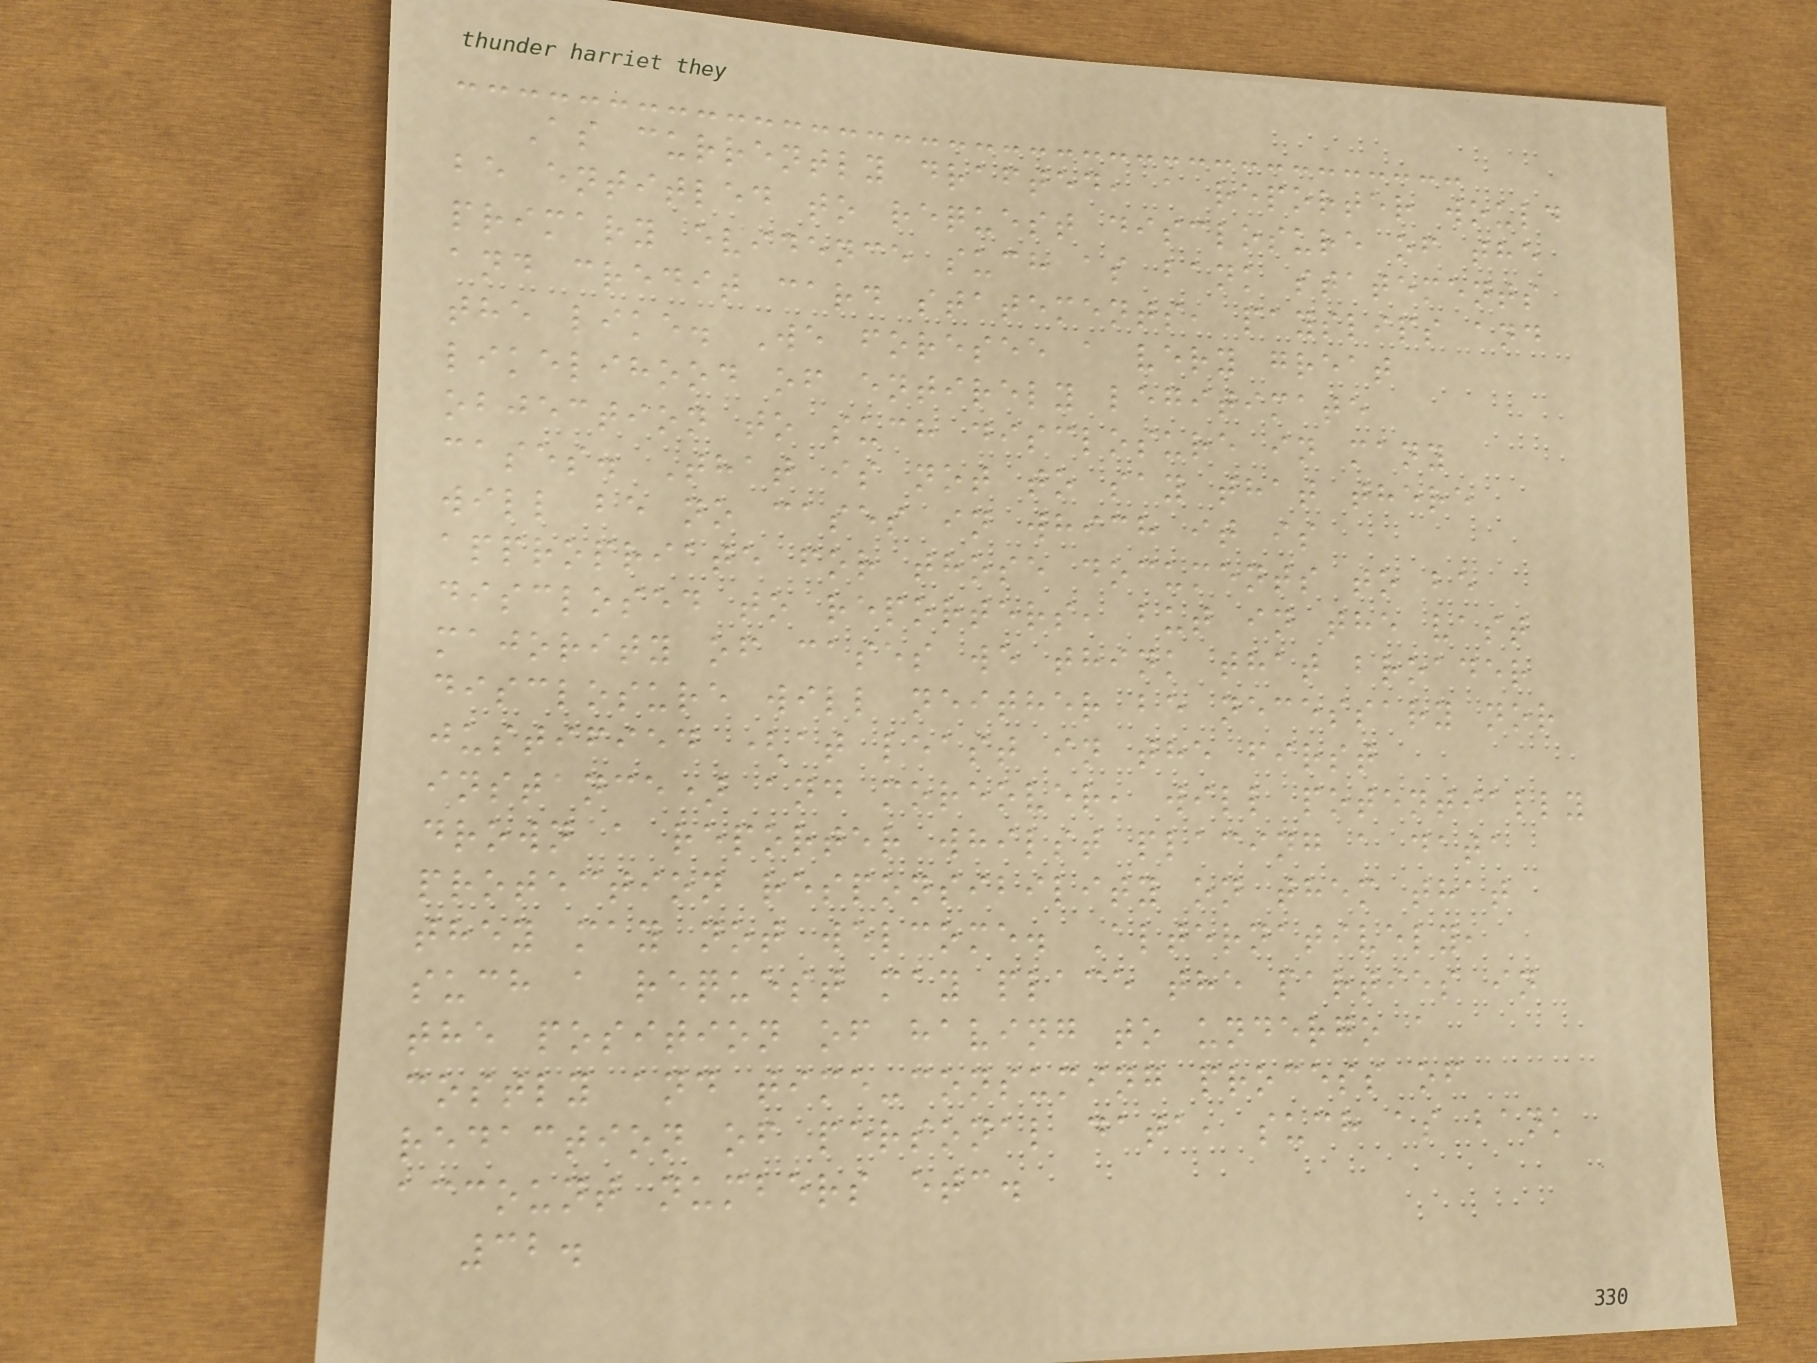As currently drafted, a reporter would
be entitled to request disclosure of the
primary evidence such as bank statements
and credit card statements, payslips and
the like. We foresee a very great
likelihood of entirely legitimate
objection to such disclosure in many
cases. That is not to say that there
will be no cases in which it is
appropriate for those documents to be
disclosed to reporters, but in the vast
majority of cases we think that broader
disclosure will neither be necessary nor
justified (at least in the first
instance) and moreover, will potentially
drown a reporter whilst placing a data
protection responsibility on them that
they may not welcome. Alternatively,
such a request may place the parties in
the position of having to undergo a
costly and time-consuming process of
redaction of personal data, such as bank
account numbers etc.
32.
